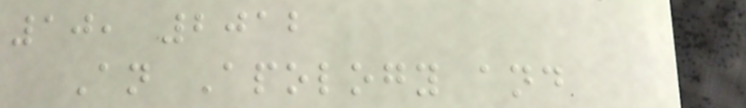10, 2012
An Apology and
